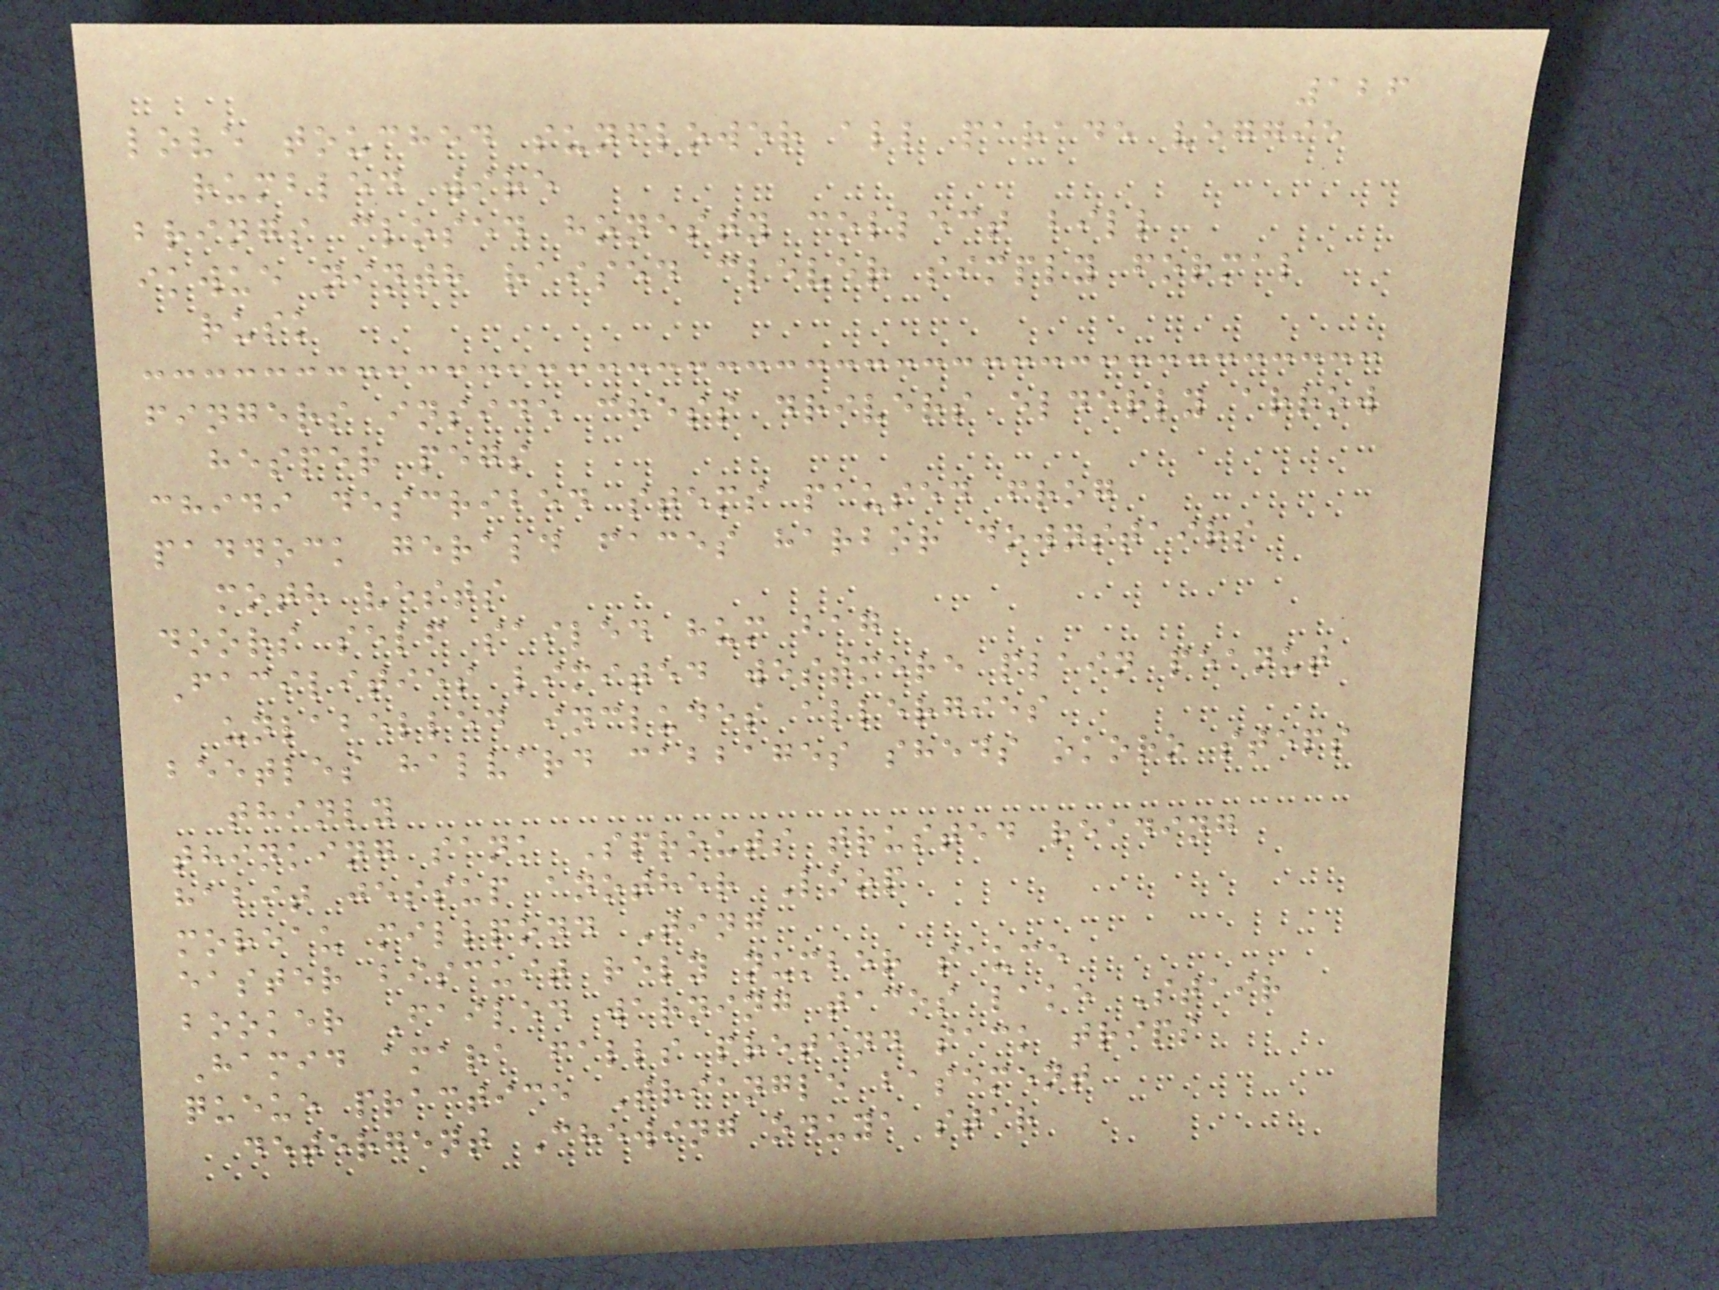126
love touched sunflower all parade veggie
rumbled wire
brings closed honesty collect bill
ikwue ninth raised clever simply formal
rusk
fingers inside chess drivers elderly arrow
hesper pegs
chidi described stems paused frog
paddock gerald faces harbor downstairs
moth vests
doors self sailed hum bag
Facilities limited westmere plain peanut
unlabelled includes allergies
beetles halvard cabbages sheds okoro steps
thinly
thinking sank Sprouts trusted reading
habit jessup another Loop
moreau millpond Ting
easter biscuit rely number sauce
booker Failed warning tacos lake Stair
Hamid amara falls pretend sack trips
queue practice Triangle basement
detergent Chewing oduya star
